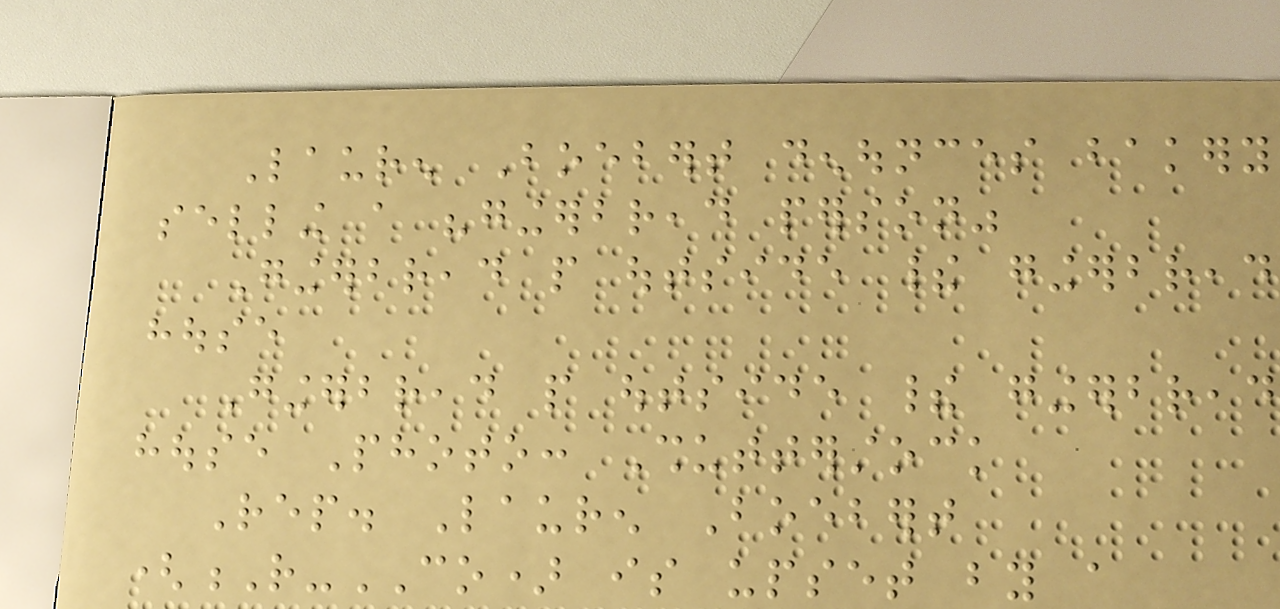Lauren Boebert denounces bakery
selling a "gingerbread person"
Gingerbread people outside their gingerbread
house
Gingerbread people outside their gingerbread
house Photo: Shutterstock
Rep. Lauren Boebert
(R-CO) is upset by a
